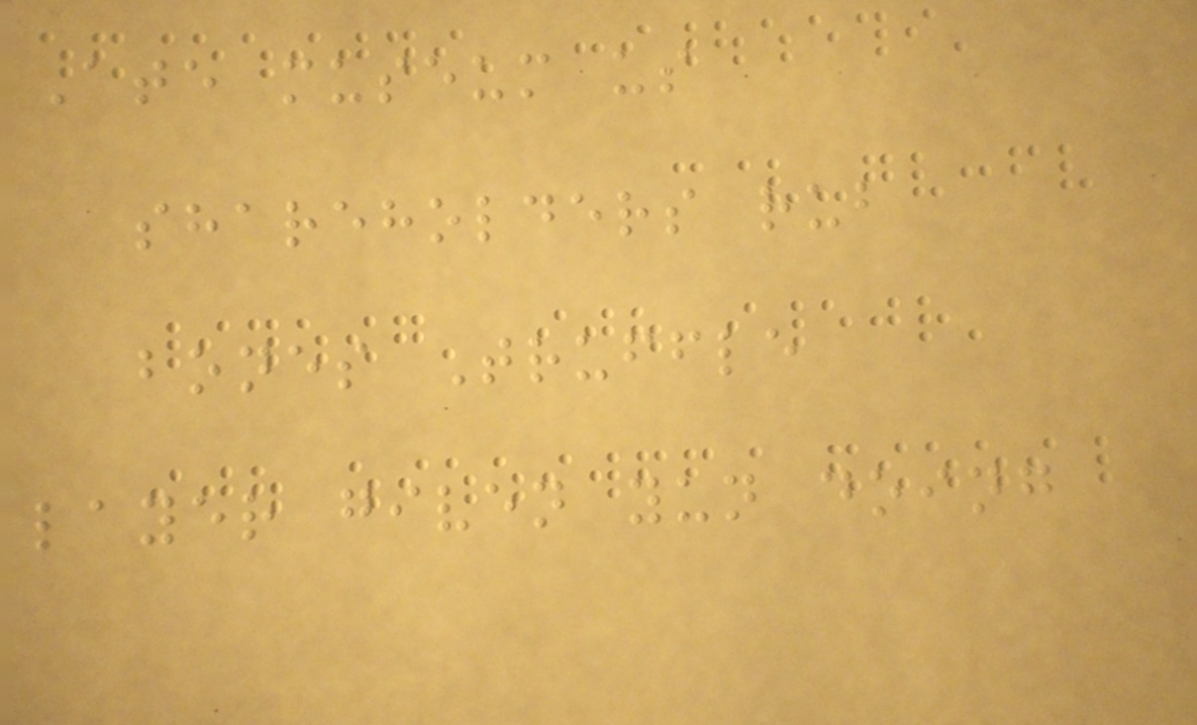Ate museum us
shareholders rub
bones Truffle
layer given yun doing
